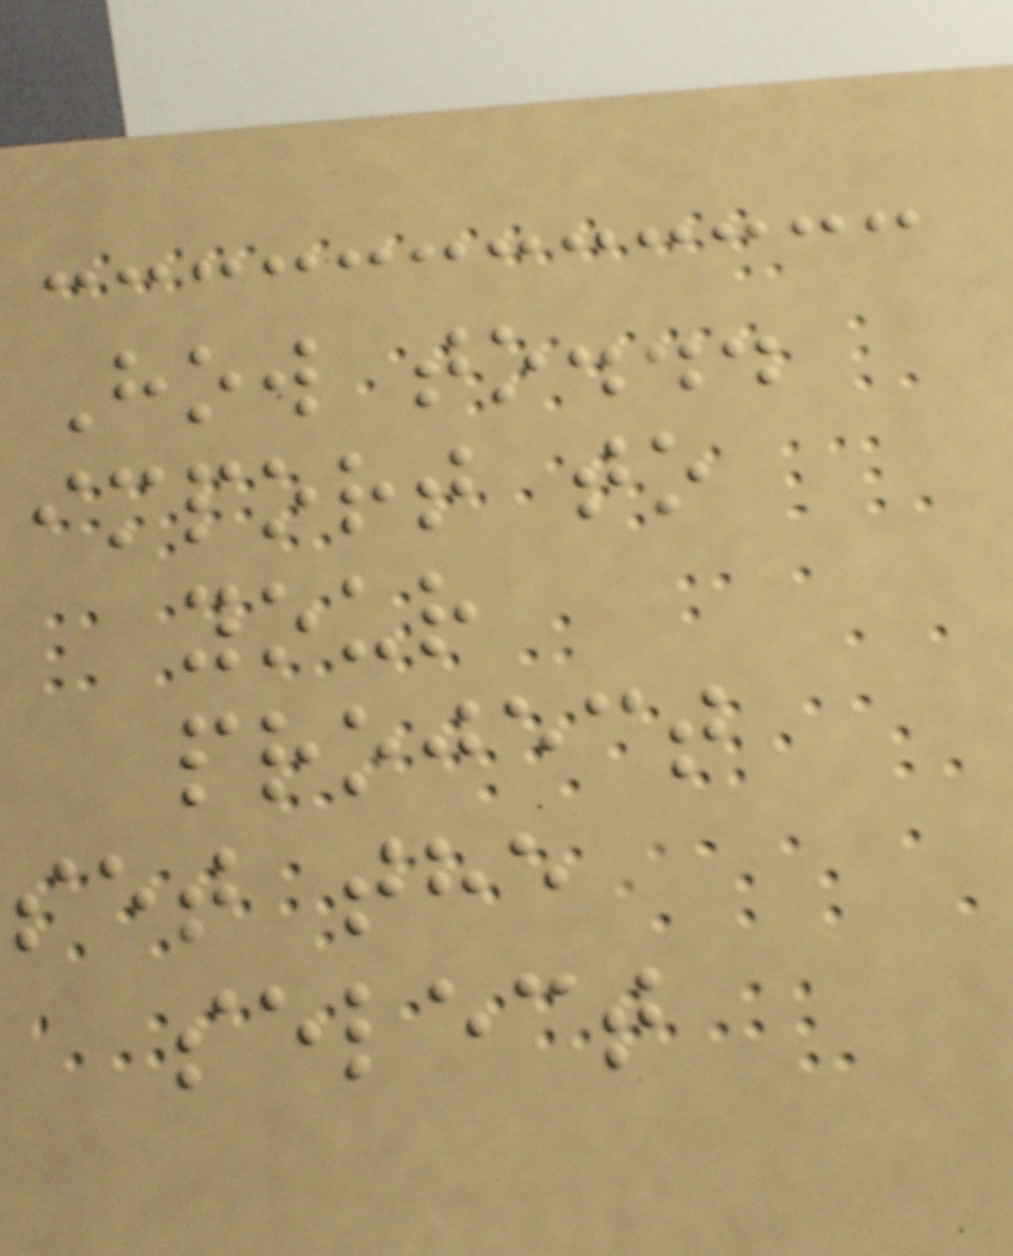How to...
import to
your
project
set the
select
